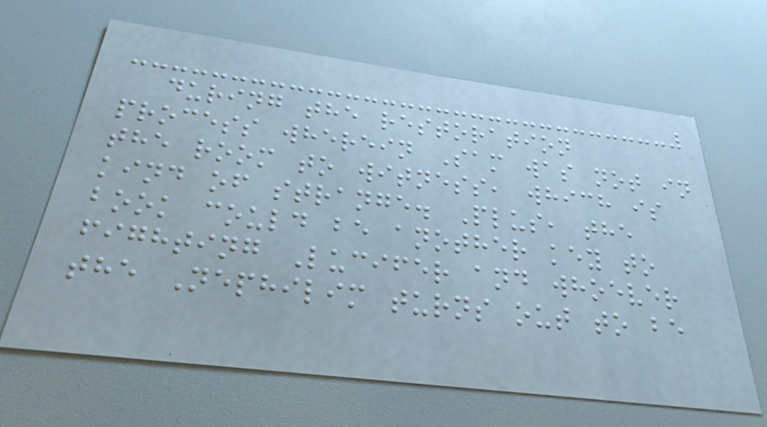during the restoration
process wherein Sam was not in
the room to witness, which is
kind of strange. Plus, the
book could be another key to
fighting Lucifer and whoever
the Nephilim turns out to be
